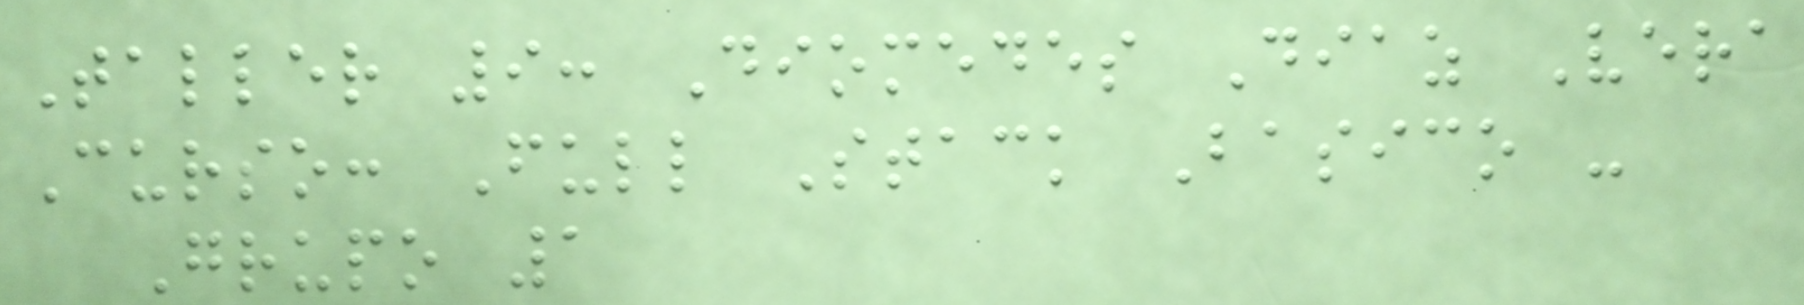Taller 9: Diomedes Diaz Vera
Curso: Full Stack Basico -
Grupo 1
